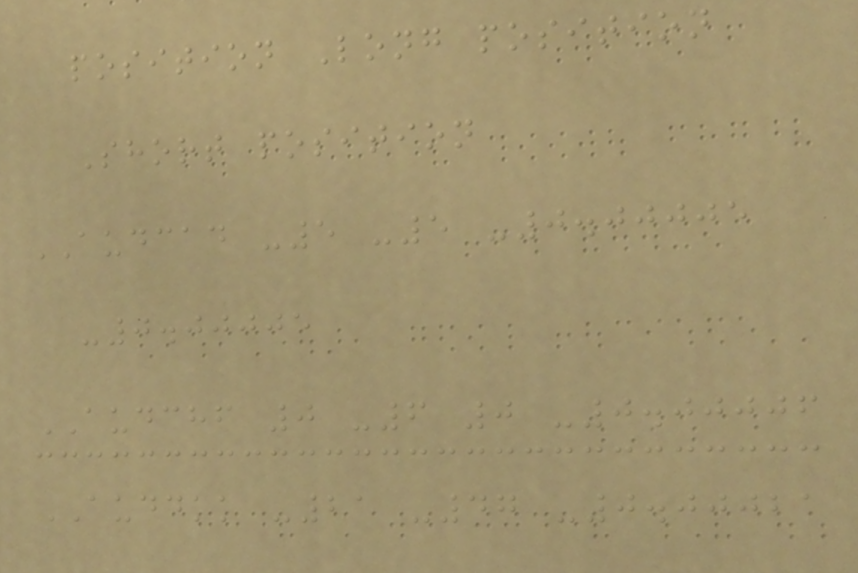position Long position
Short position
AUDCAD -5 -5 -0.00005
-0.00005
AUDCHF 0 -6 0 -0.00006
AUDDKK -21 -47 -0.00021
